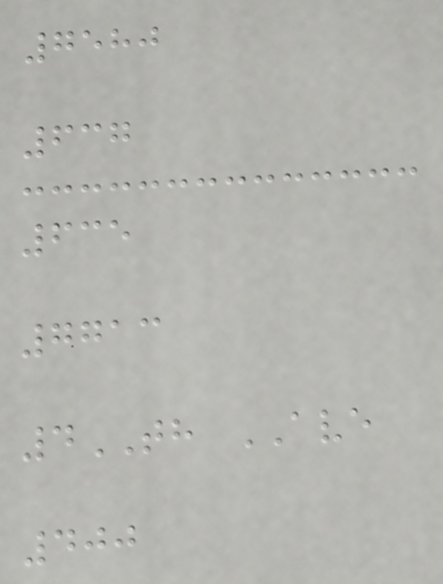7580
637
635
7713
4TH AVE
400
